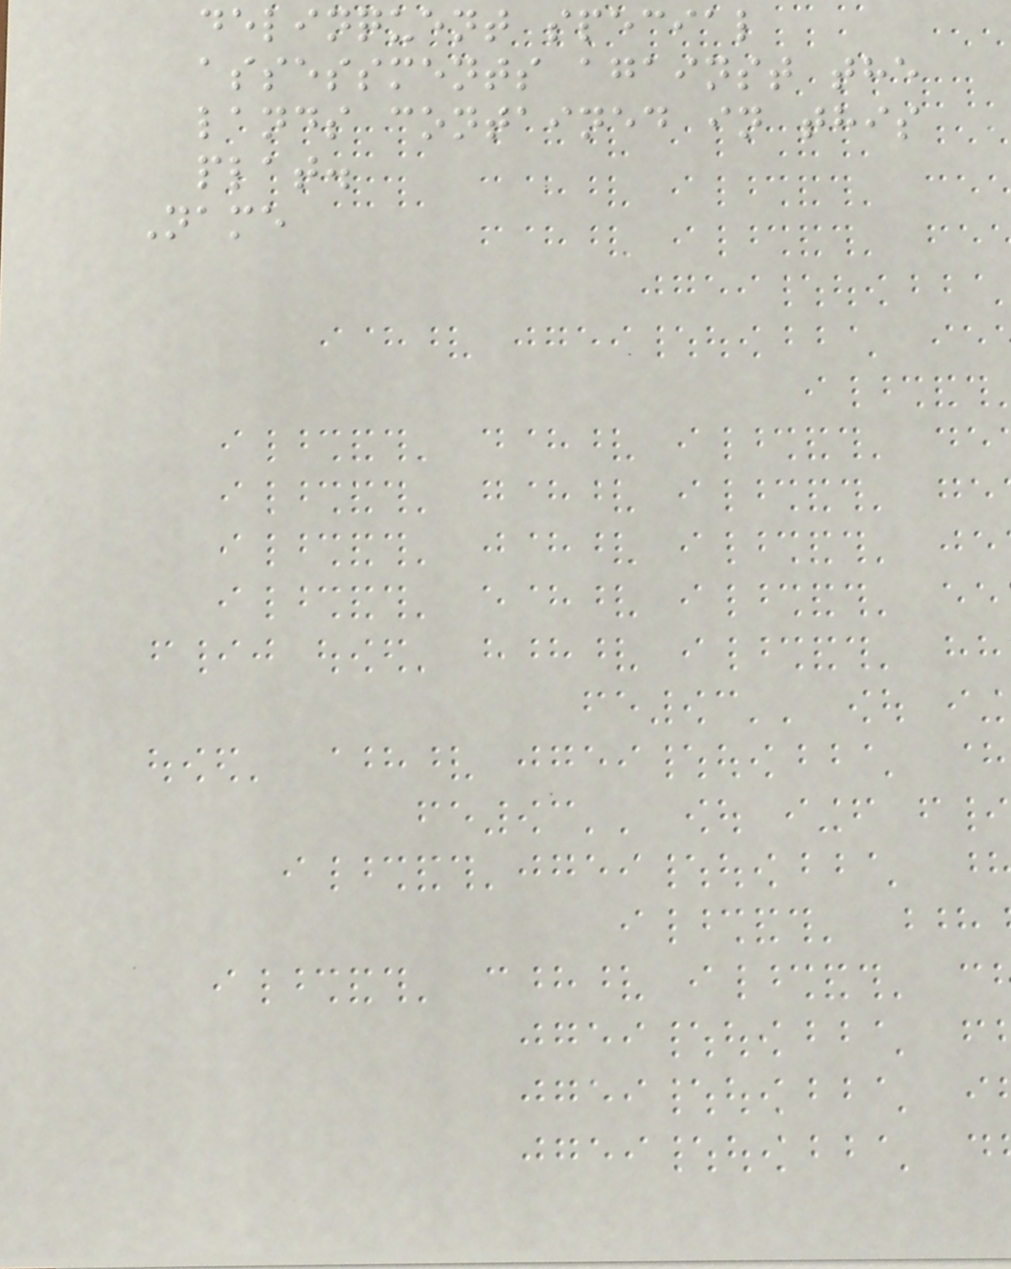delinquent special
assessments against the
lands contained in this
plat.
Name
